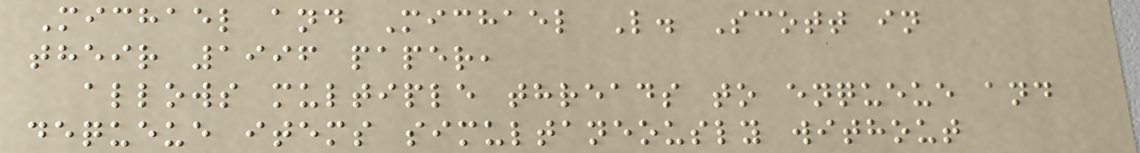Michael and Michael L. Scott in
their 1996 paper,
allows multiple threads to enqueue and
dequeue items simultaneously without
